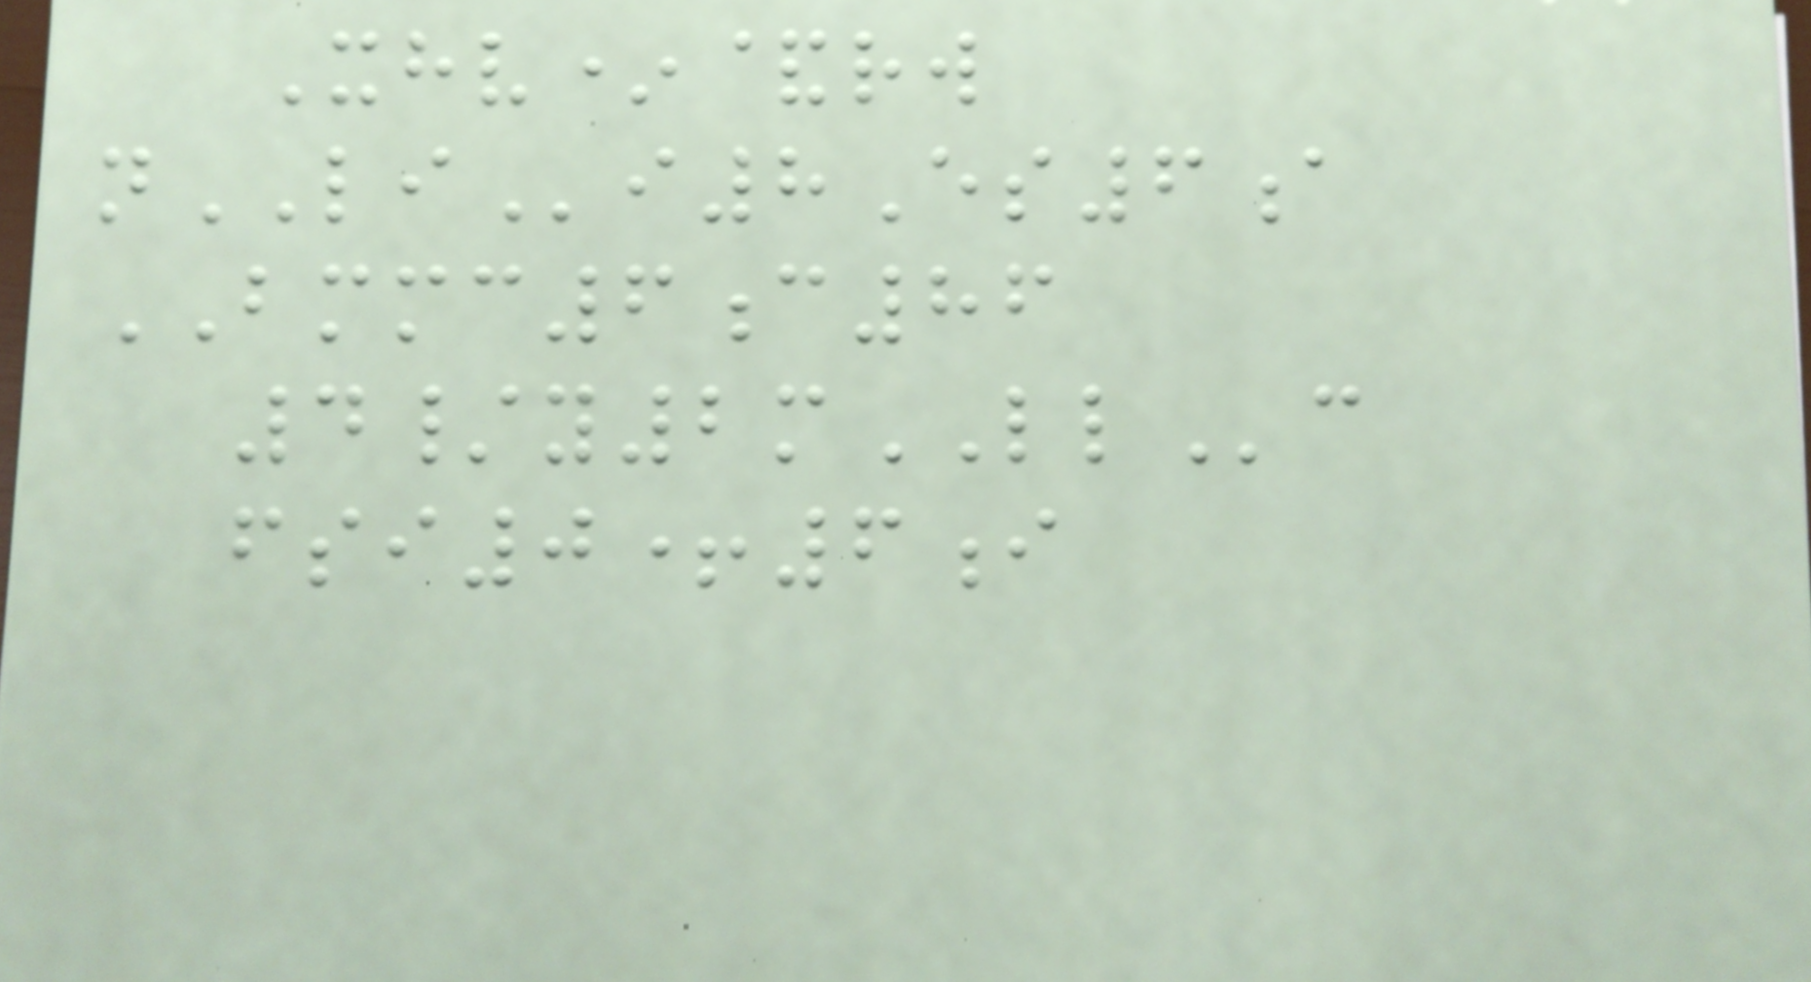Xhv*&rw
nLIi8Es6a
BMMC6c86
4/y2mLLc
fsi0+6i
